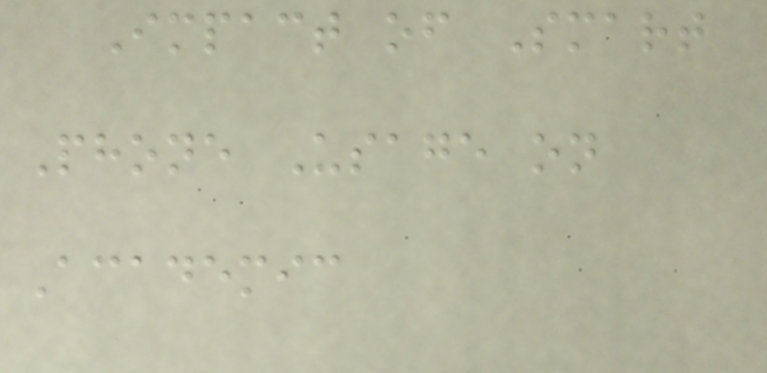Impact of Smart
Phone Usage on
Academic
